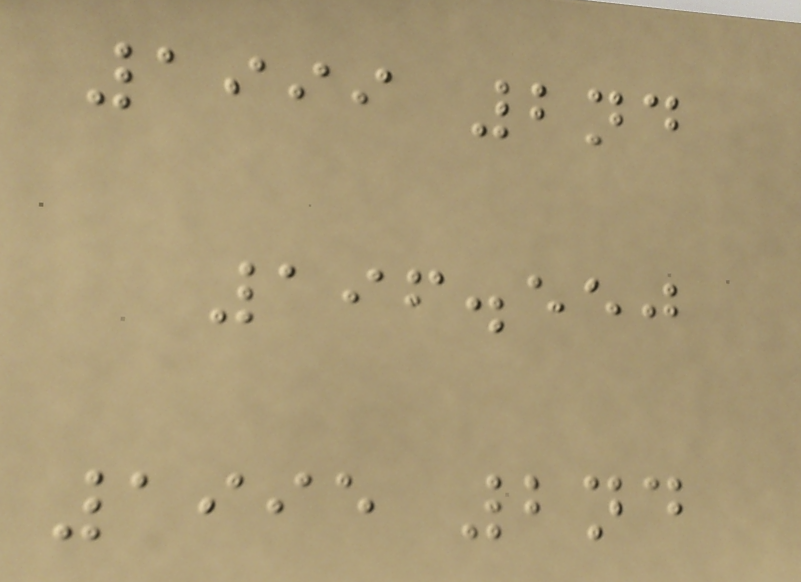1999 2nd
196.550
1995 2nd
